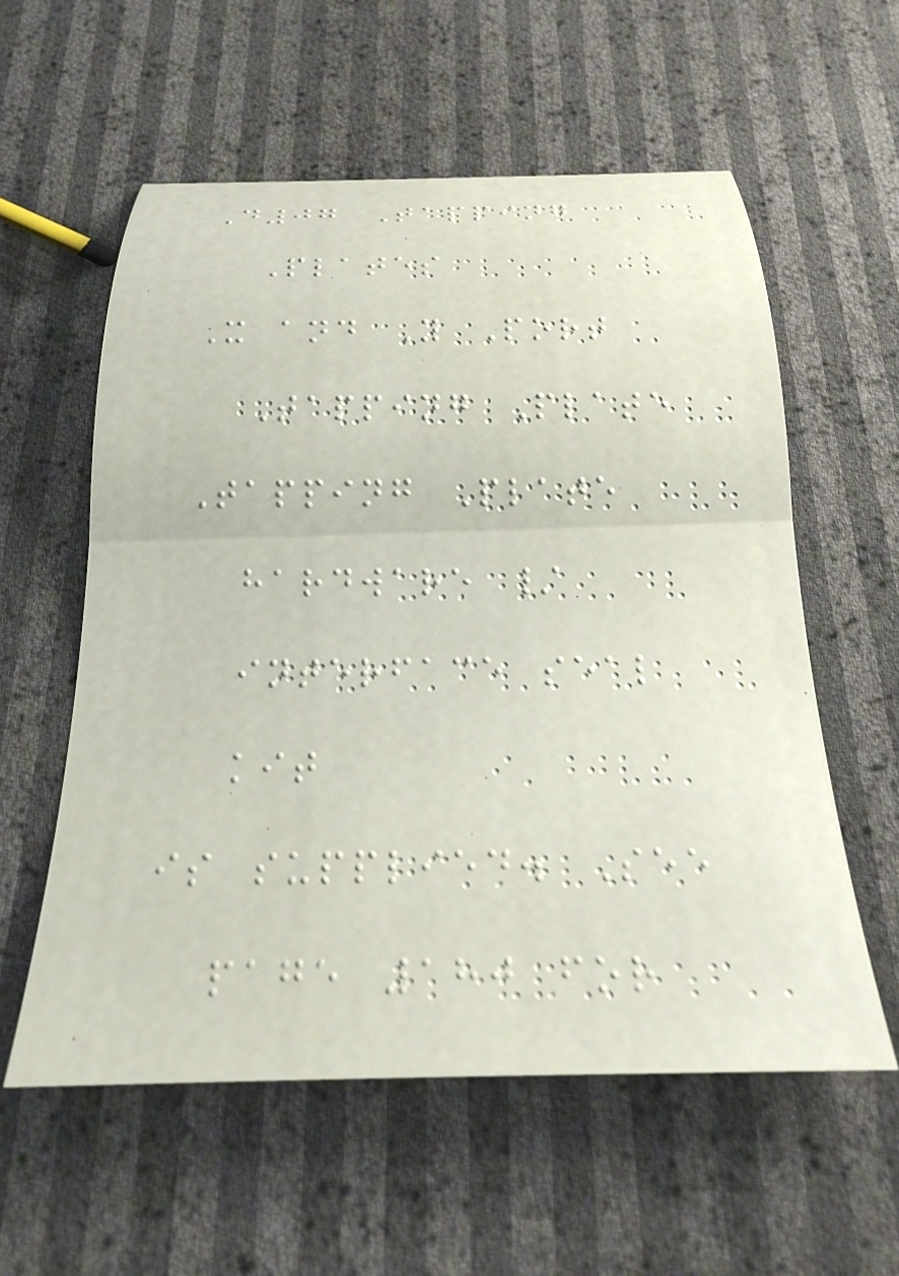D07 Tapping
Plates
X and Y Port
Tapping Plate
Tapping Plate
hardware /
interface seal
kit
is supplied. See
page 180 for
